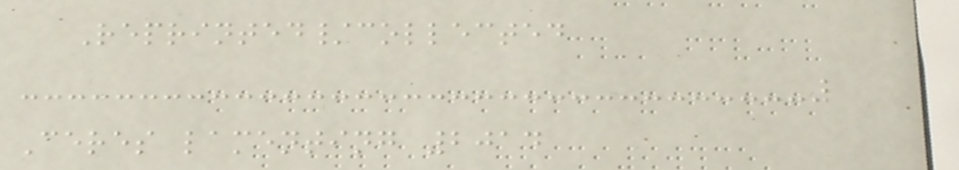Reprinted/collected
Ceres lamenting 2014
